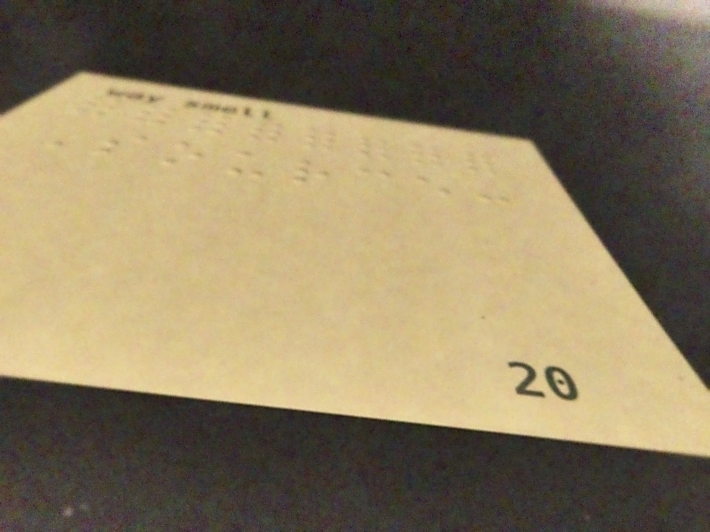Source:
